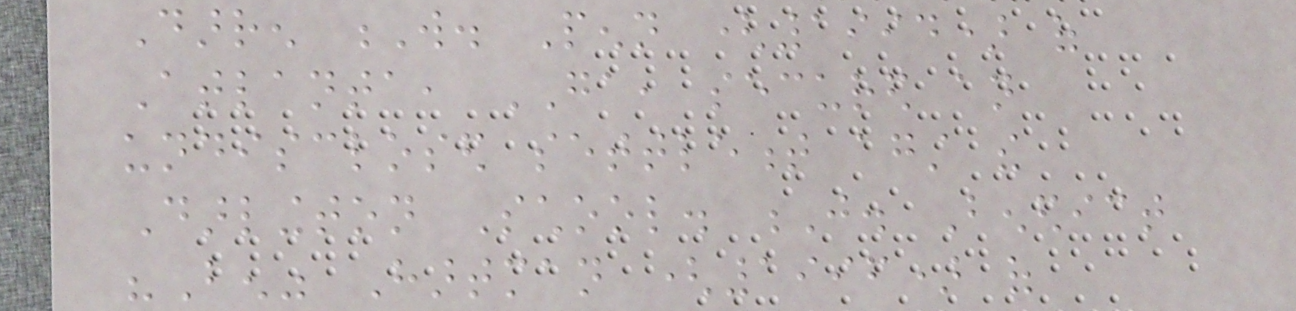Darren W. Penn (1994) of
Atlanta, GA, secured an
undisclosed settlement against the
Darlington School. J. Benedict
"Ben" Hartman (1996) of
